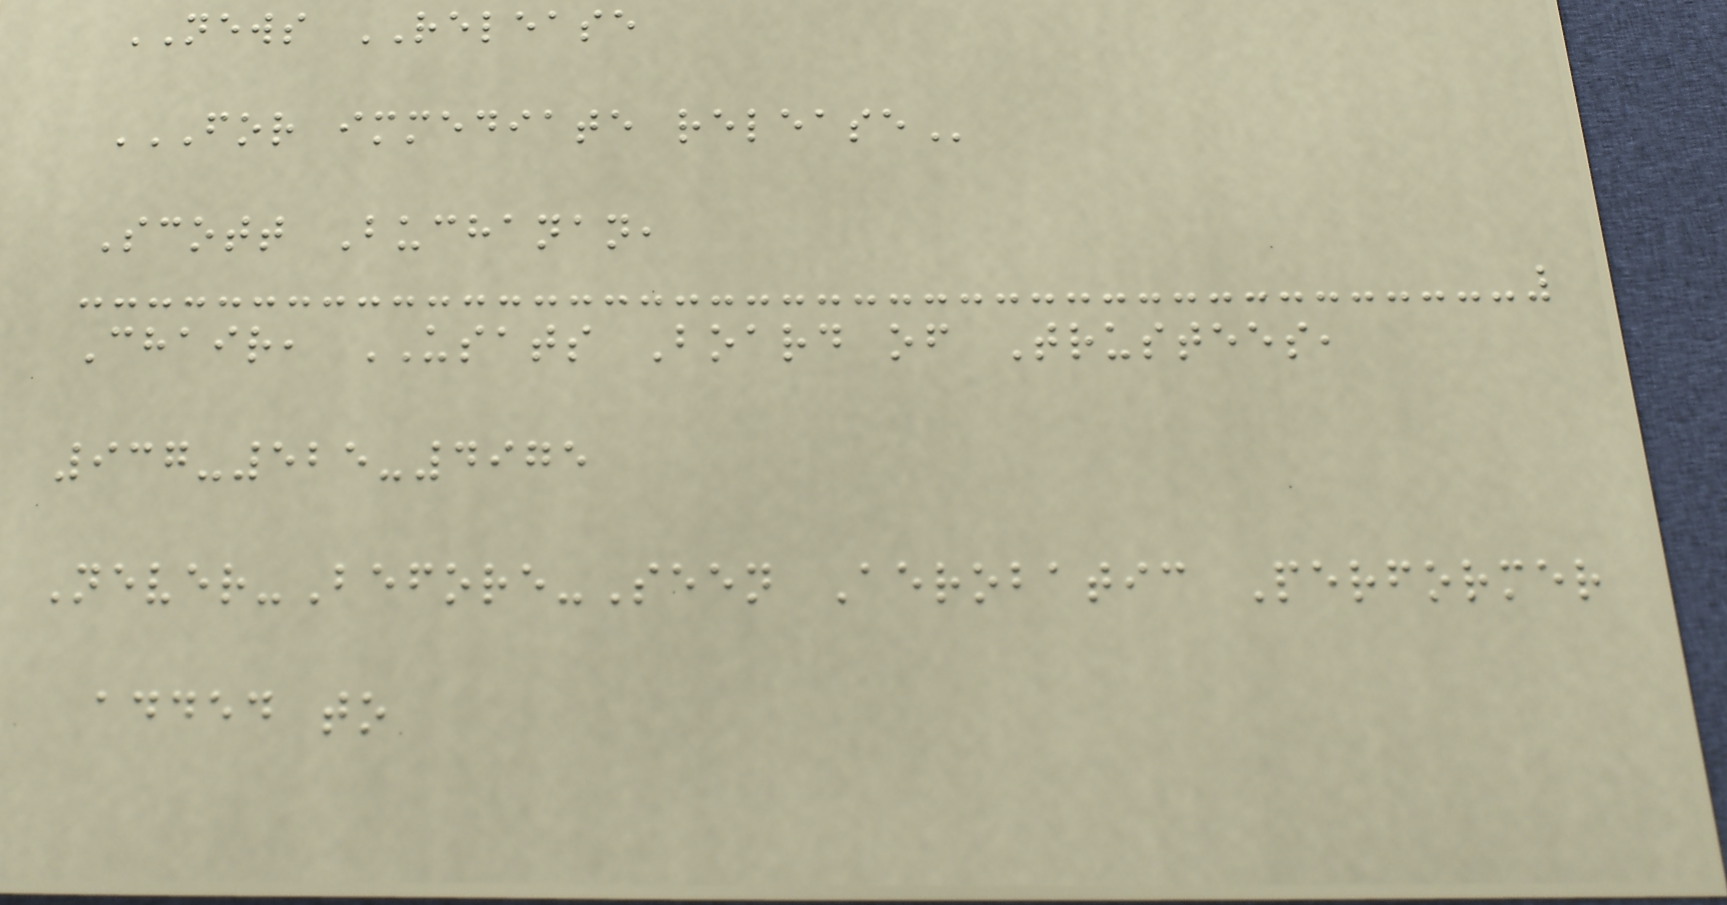NEWS RELEASE
FOR IMMEDIATE RELEASE
Scott Buchanan,
Chair, USATS Board of Trustees,
937-525-4975
Never-Before-Seen Aerobatic Performer
added to
